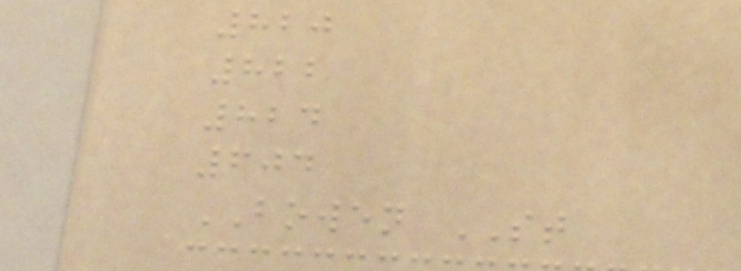820
822
824
604
BOWEN ST
